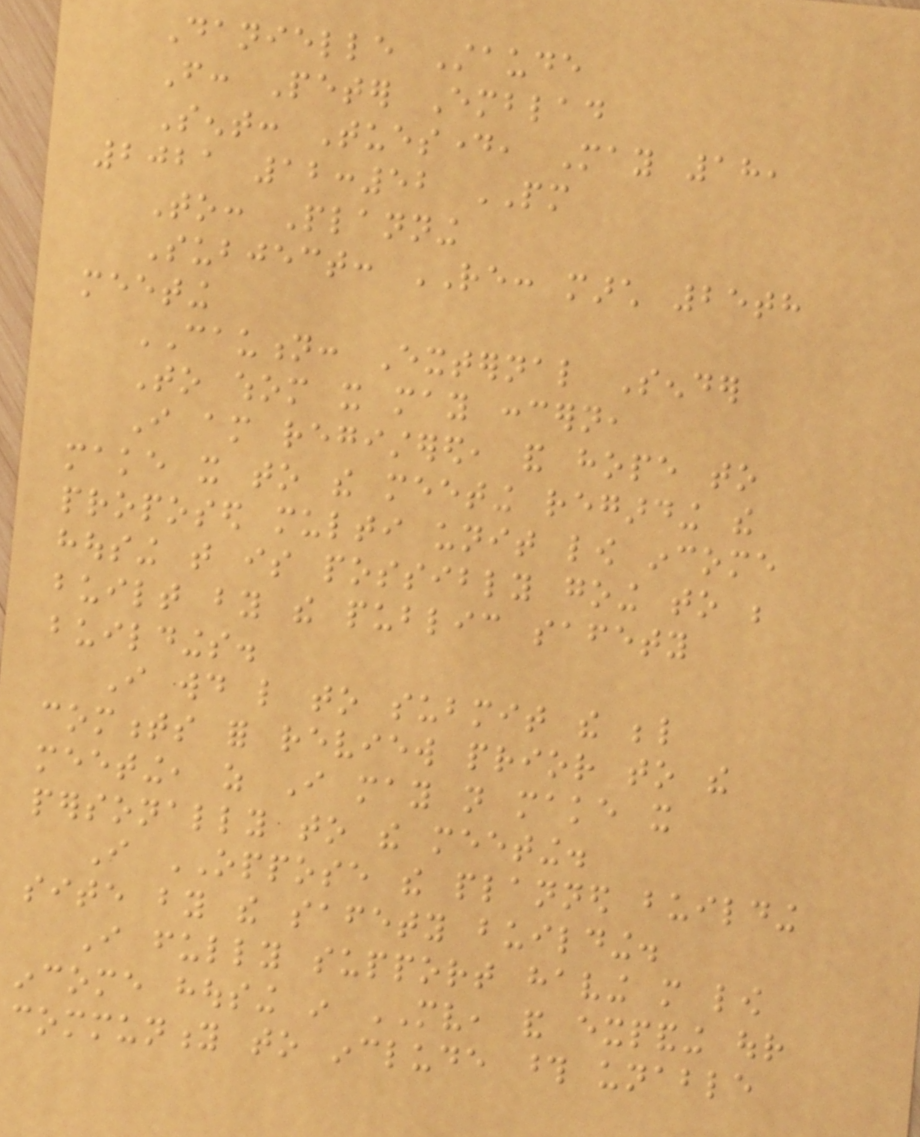Danielle Staude
From: Peter Emblad
Sent: Tuesday, May 18,
2021 12:52 PM
To: Planning
Subject: RE: march 25th
meeting
CAUTION: External Sender
To whom it may concern,
I am registered, and hope to
make it to the meeting regarding the
proposed multi unit low income
housing that is possibly going to be
built by the public safety
buildings.
I would like to submit the below
comments for review prior to the
meeting, as I may not make it
personally to the meeting.
I OPPOSE the planned building
site by the safety building.
I fully support having more low
income housing in MV, and expanding our
community to include those unable
